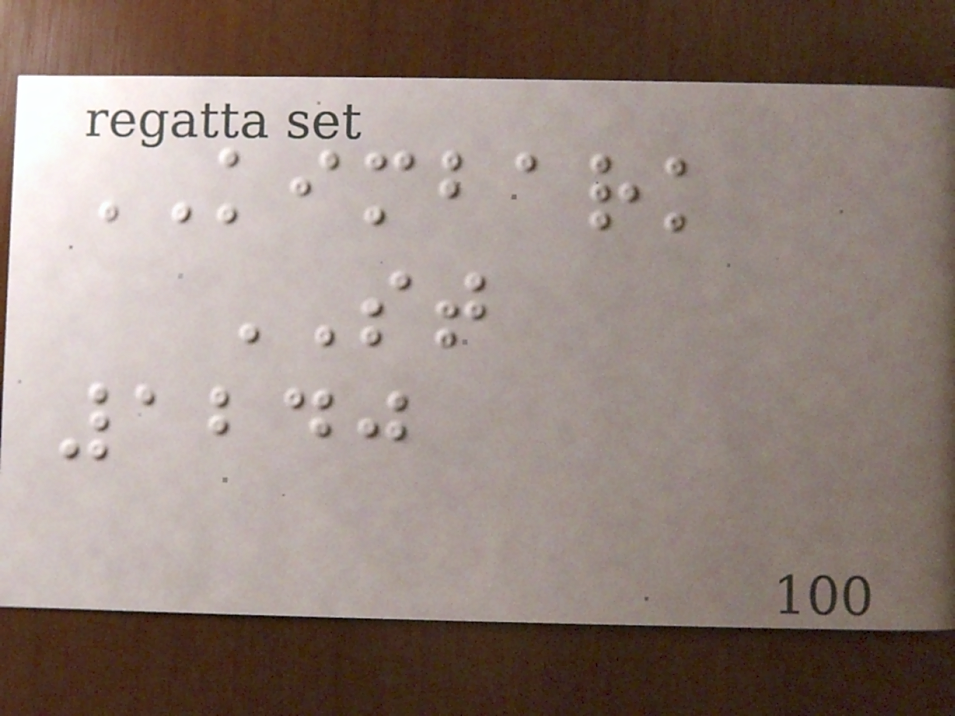KIMBARK
ST
1240
